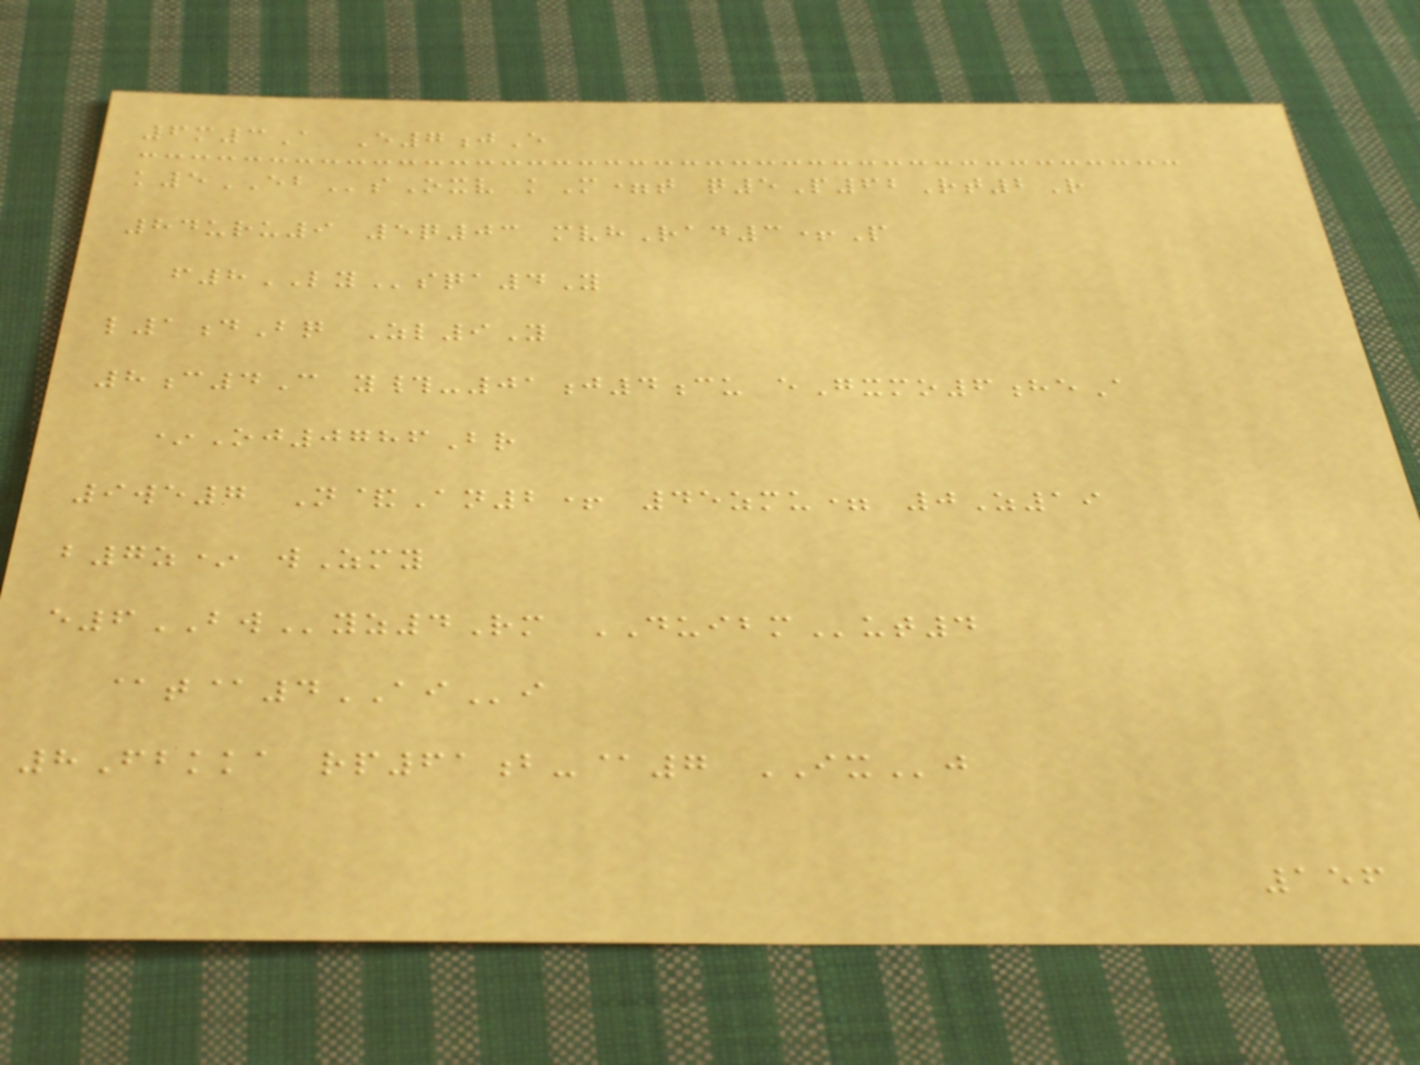6m3A E7jE
k5EBsOxv kM=t q5P62Rt2R
84uru9 5q03 mvhRad3+P
f8LYsqa4Y
l1dBq Zl9Y
8c4C y#-01j4cu eGxmo6heA
*Oj0786Br
9we7 N&An2+ 45zmu= 0Z19
b7z* wZmy
e6BWyz4Rm DUIBMut4
@t@4AIi
8Fbkka rp61b-@7 IXj
156
